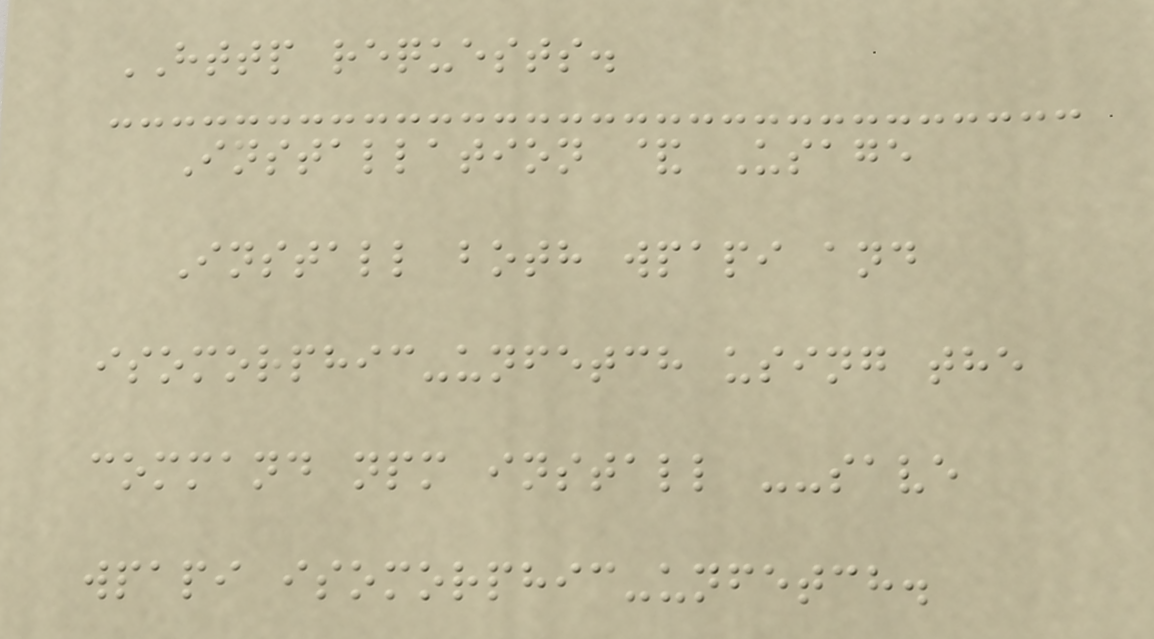HTTP requests.
Installation & Usage
Install both wpapi and
isomorphic-unfetch using the
command npm install --save
wpapi isomorphic-unfetch.
